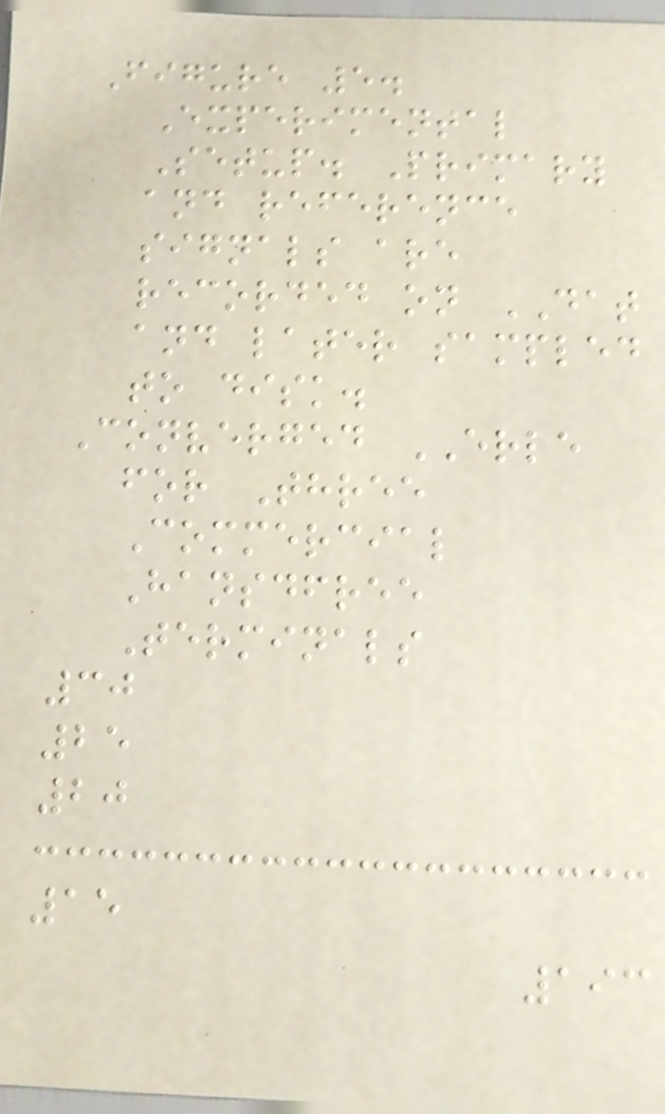Figure 5.
Experimental
Setup. Primary
and reference
signals are
recorded on DAT
and later sampled
to disk.
Converged ERLE
for Three
Commercial
Hansdfree
Terminals
30
25
20
15
193
